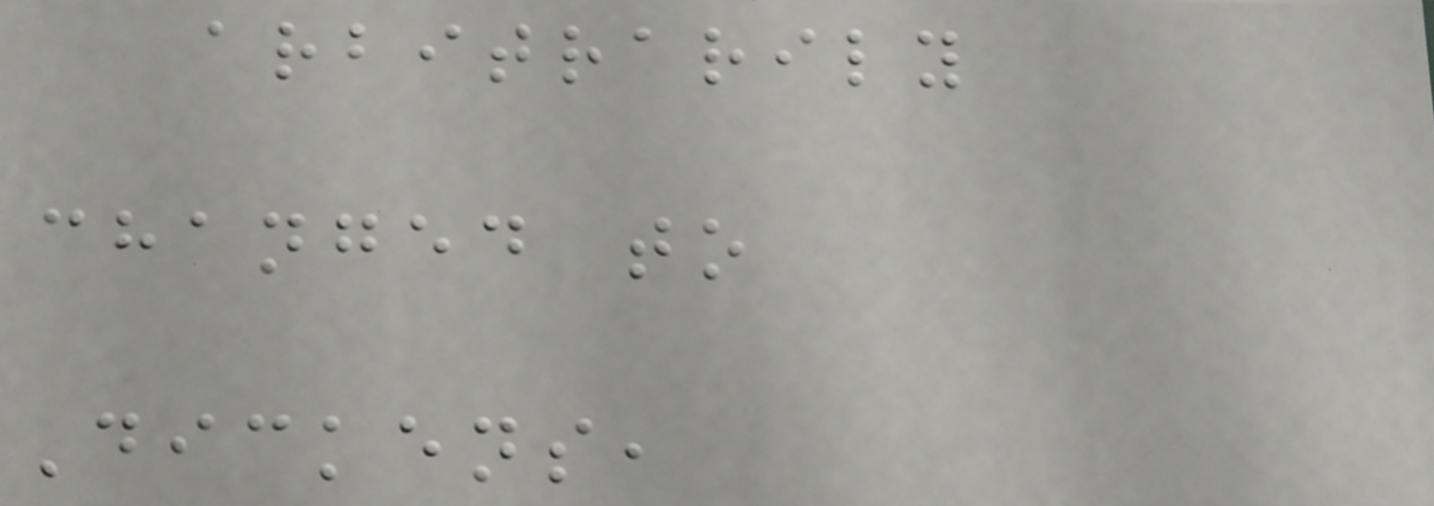arbitrarily
changed to
Dickens,
